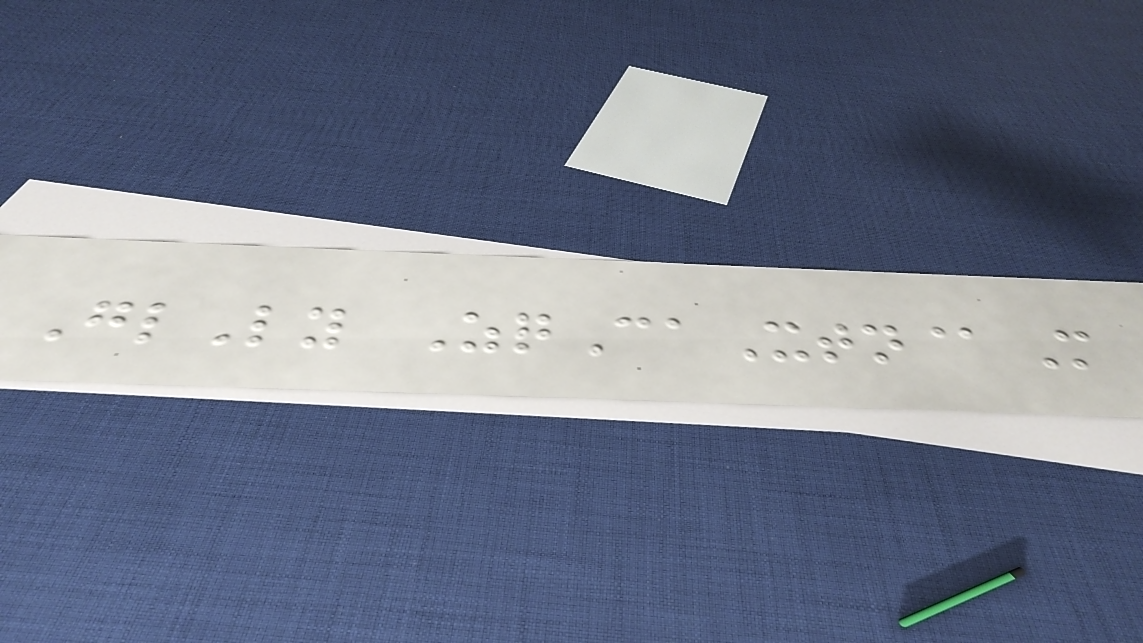GlLy ZqCaXtn@M
